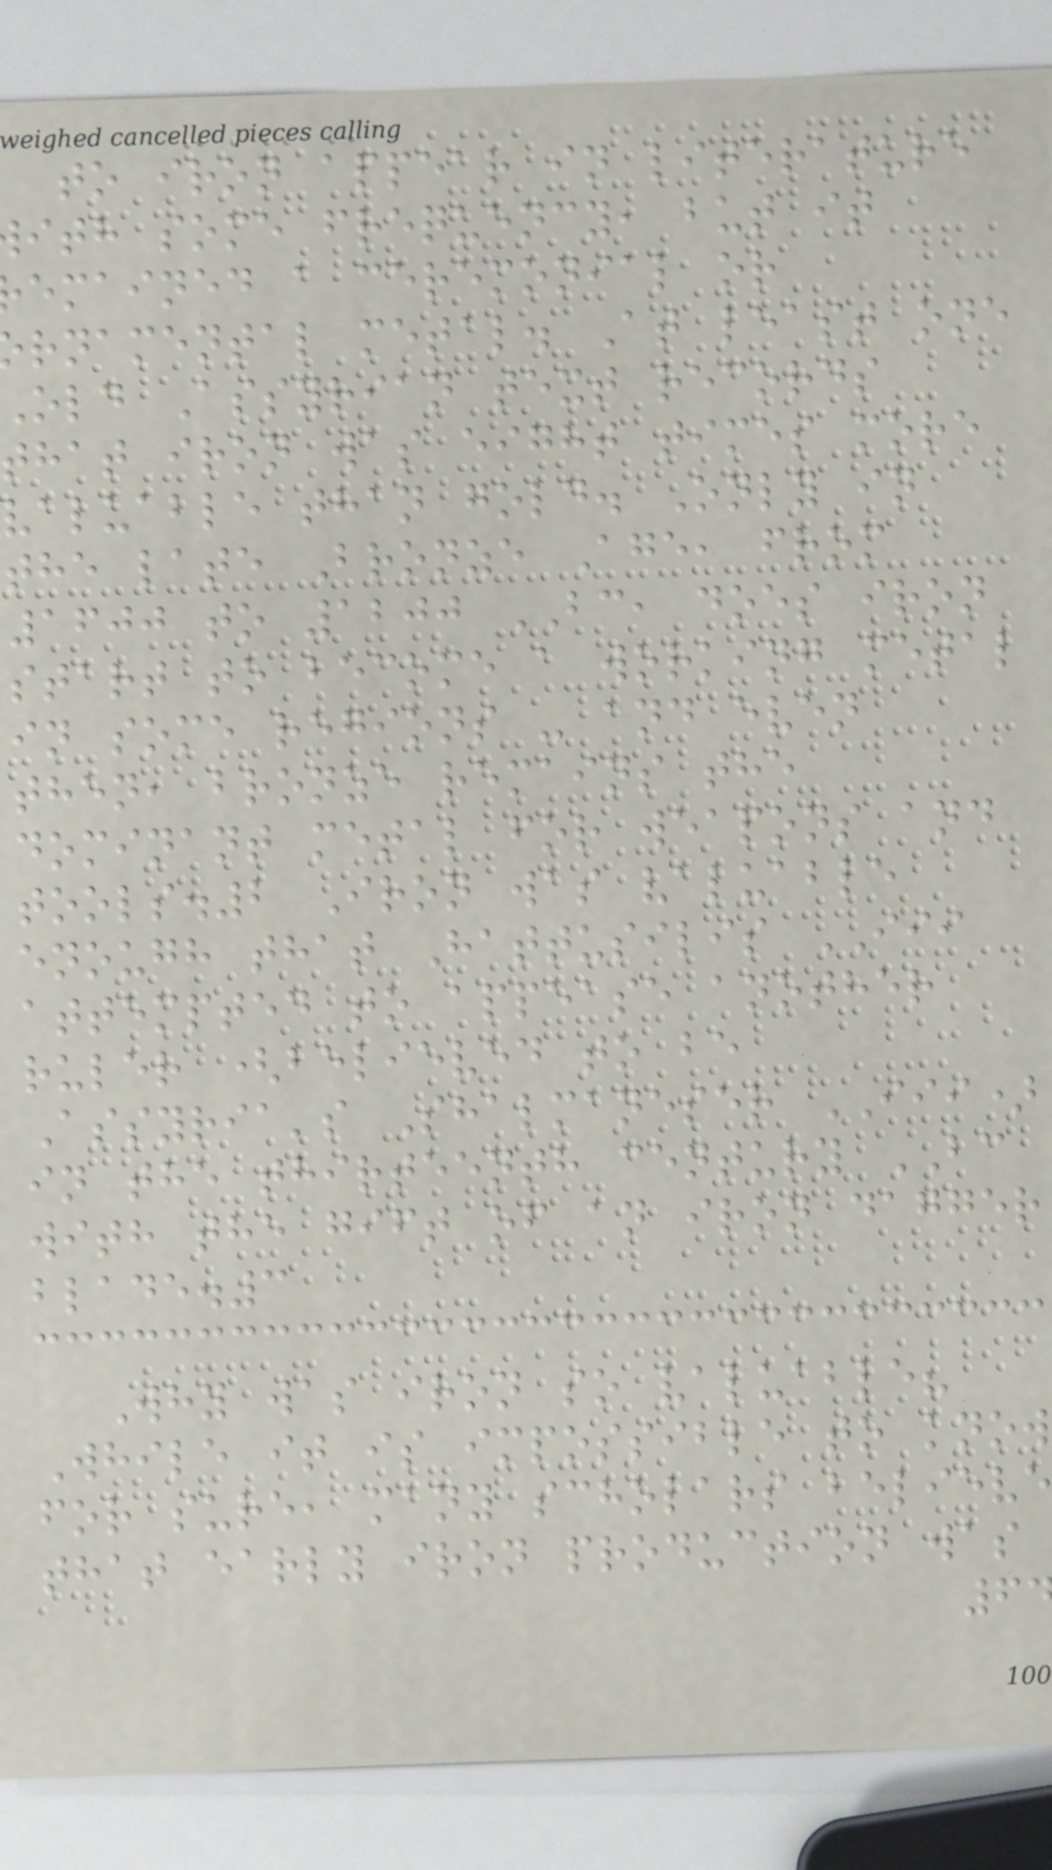to iron appear in literature
ith some frequency, but it
emained a ceremonial or
rnamental metal. At least one
old Assyrian text records
that iron was eight times more
valuable than gold. Only in
the late Bronze Age, from
1600 to 1200 BC, does iron
start to become a working metal
in some regions - and even
then, bronze remains the
dominant metal for weapons and
tools.2 Iron was valuable
enough that Hattusilis III
attempted to appease another
ruler (believed to be
Assyria's Shalmaneser III)
in the thirteenth century BC
with the gift of an iron dagger
blade.3
Why was iron so valuable?
While it is impossible to know
for sure, many scholars believe
that early iron production was
